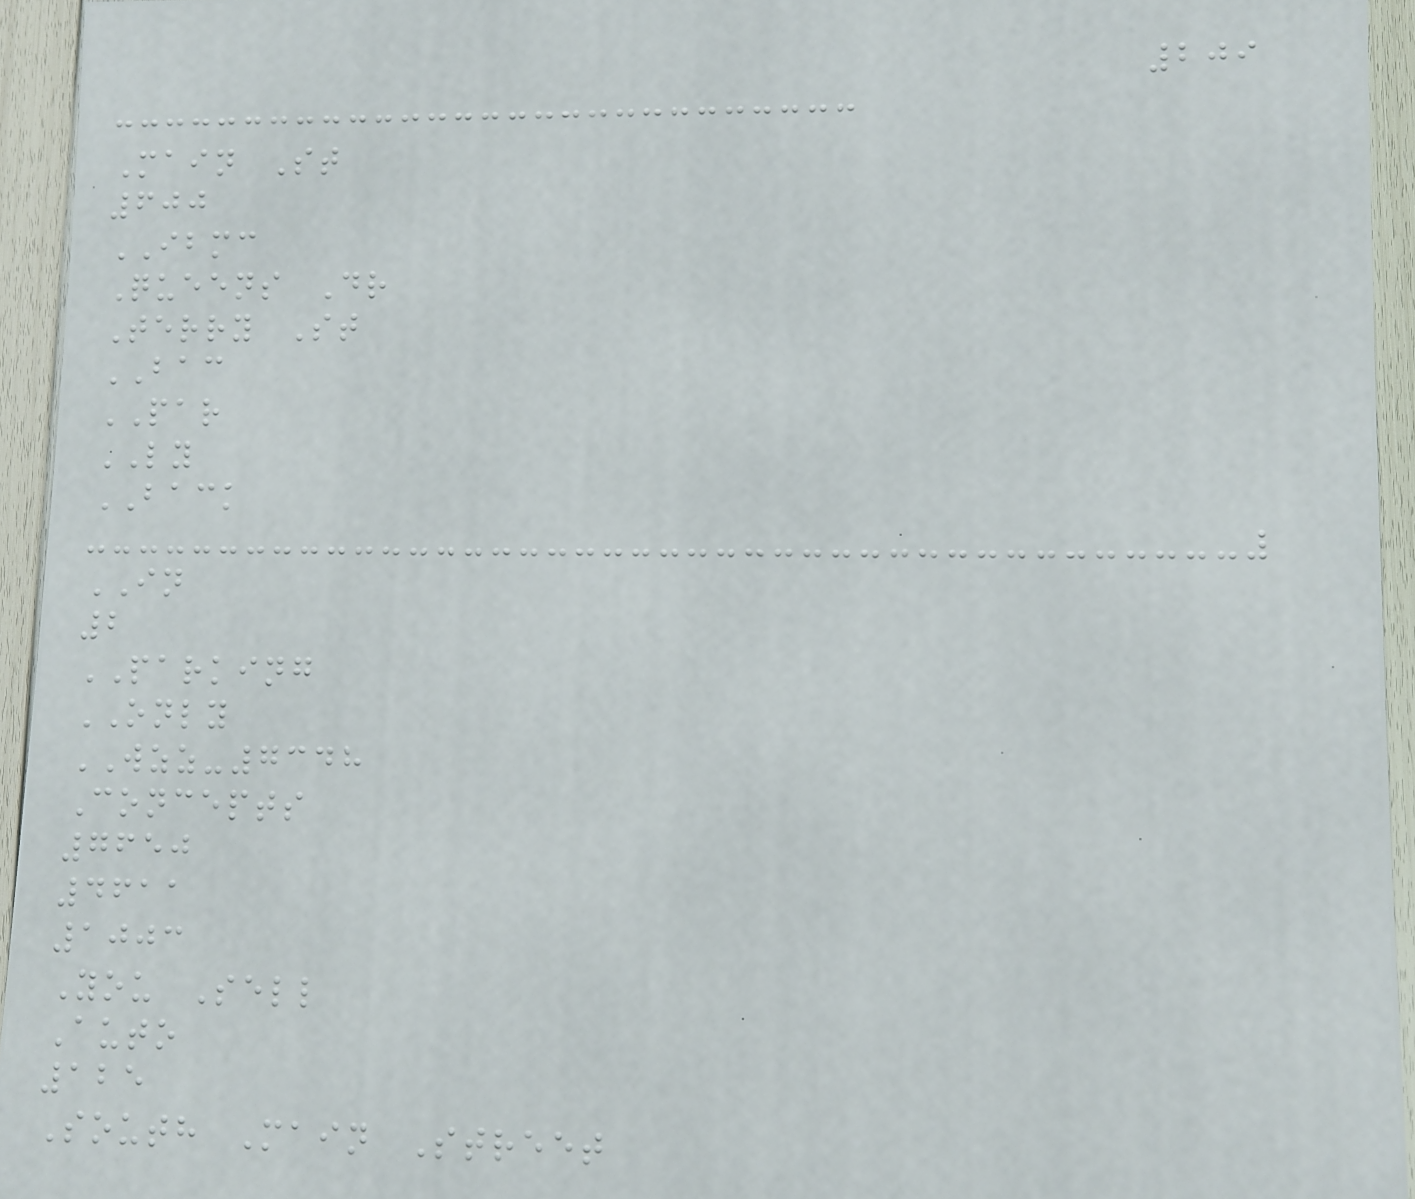209
Main St
600
IBMC
Queens Dr
Terry St
BAC
PAR
LY
BACK
IN
2
PARKING
ONLY
WZZ-7348
Concepts
7650
4611
1003
You Sell
Auto
125
South Main Street
